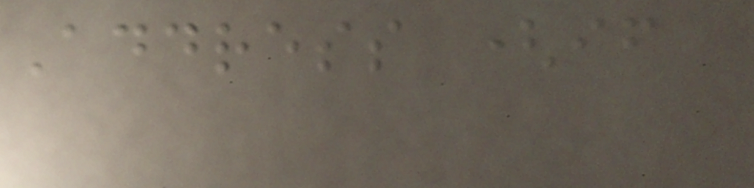Address (if
